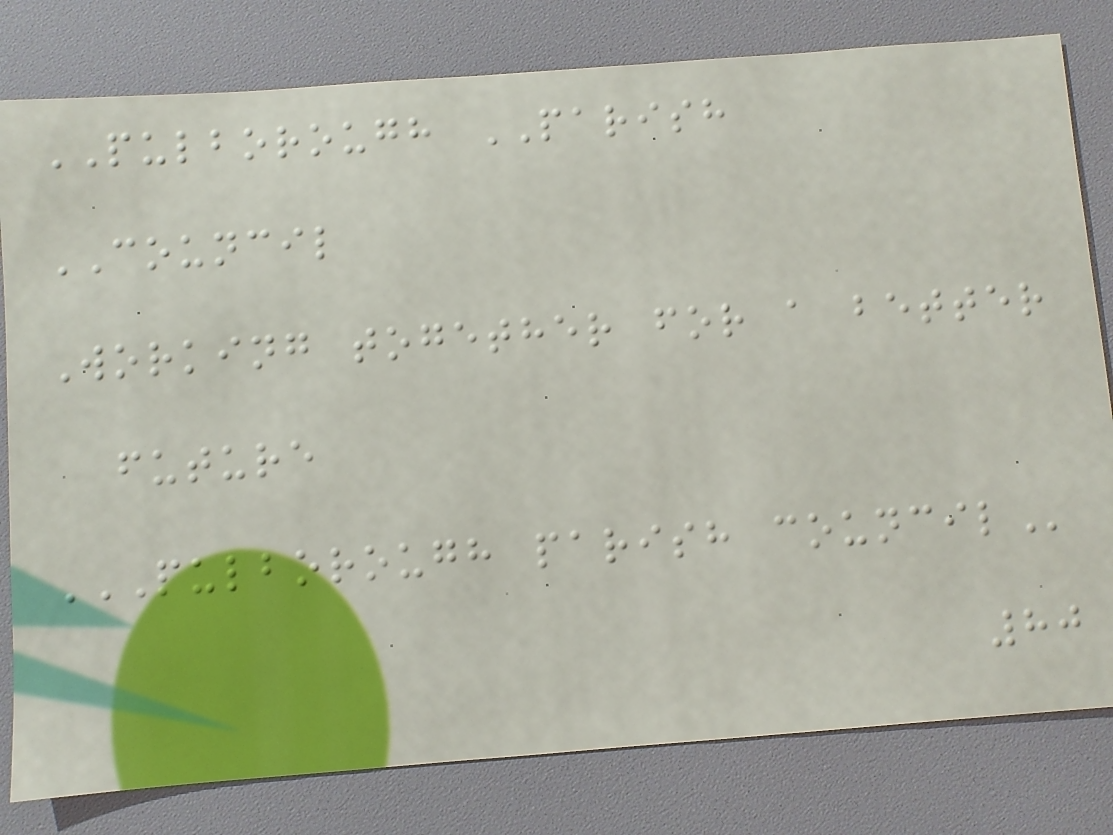PULBOROUGH PARISH
COUNCIL
Working together for a better
future
PULBOROUGH PARISH COUNCIL
80
